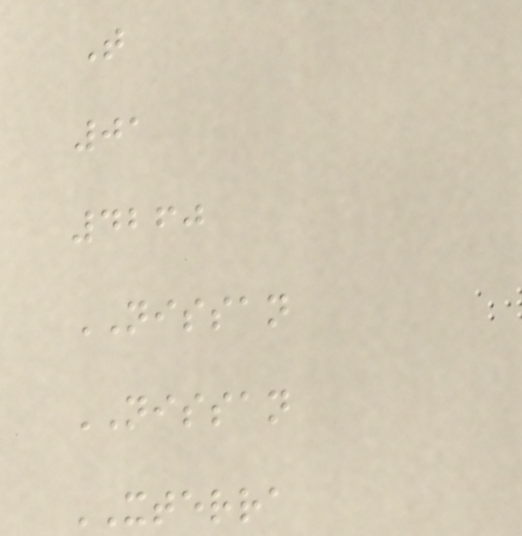T
01
4260
NISSAN
NISSAN
XTERRA
